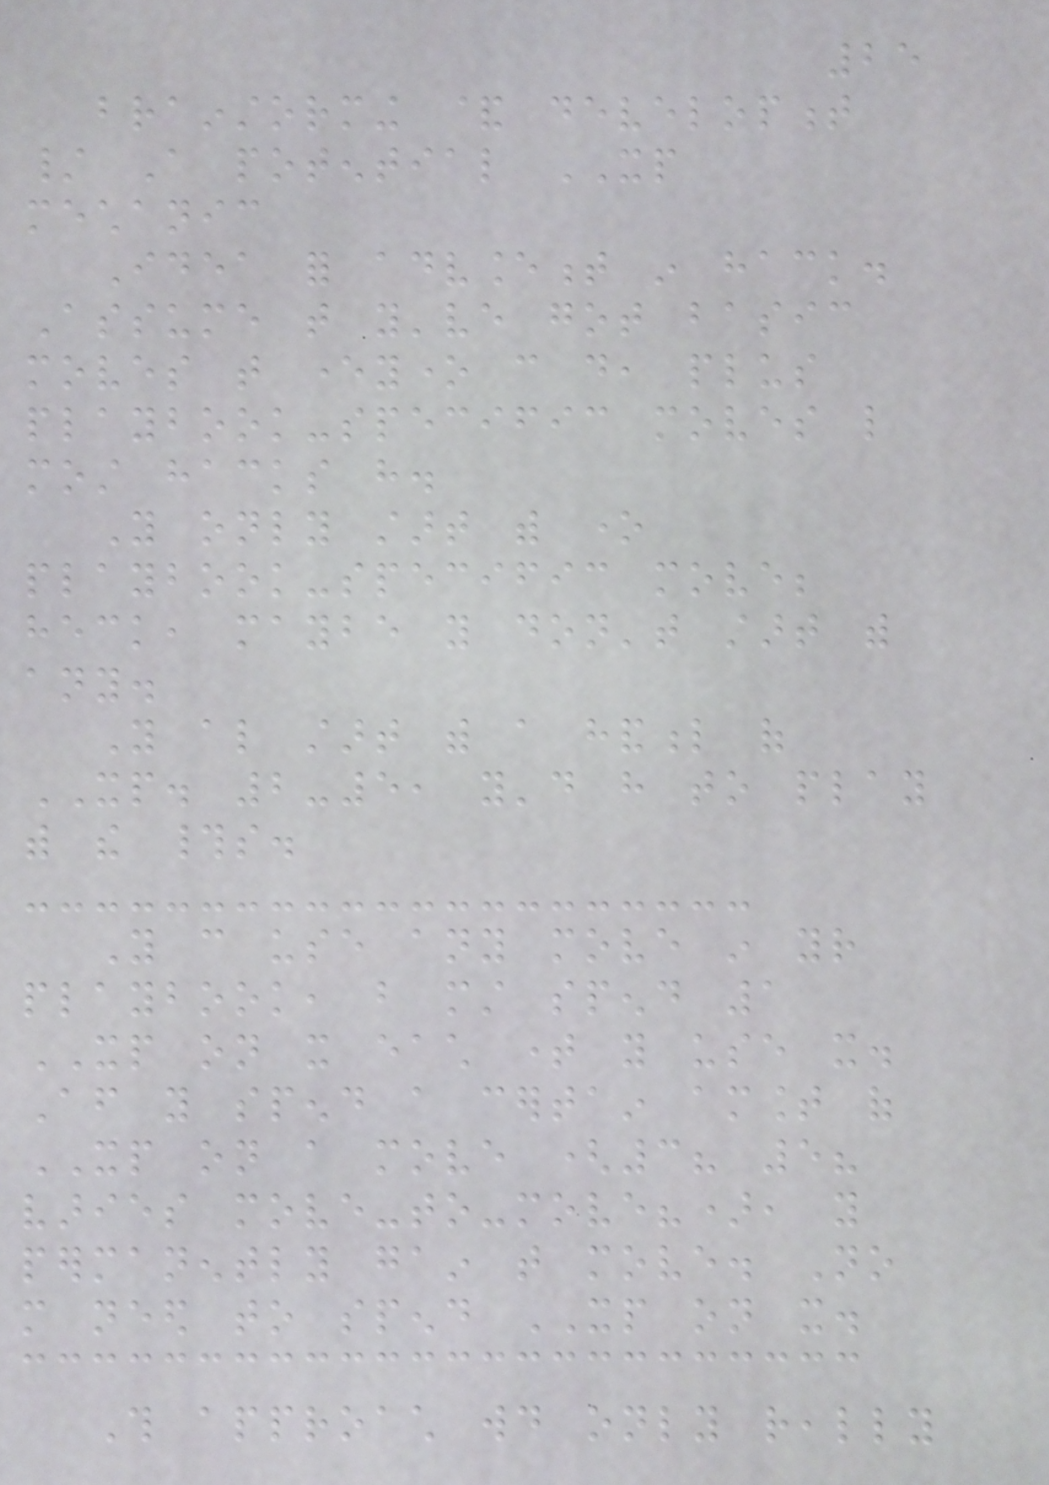25
brainstorming & development
/ A potential XP
mechanic
Idea for advancement in hack.
Assume that you've got basic
moves that everyone can do, plus
playbook-specific moves like
most hacks have.
You only start with one
playbook-specific move;
heck, maybe you don't start with
any.
You also start with a handful of
XP. 2-5, you'd have to play
with the #s.
You can use any move in your
playbook, but must spend 1
XP on it each time you use it.
After you spend a certain amount of
XP on a move (3? 5?
varies move-to-move?), you
permanently gain that move. No
more need to spend XP on it.
This approach would only really
